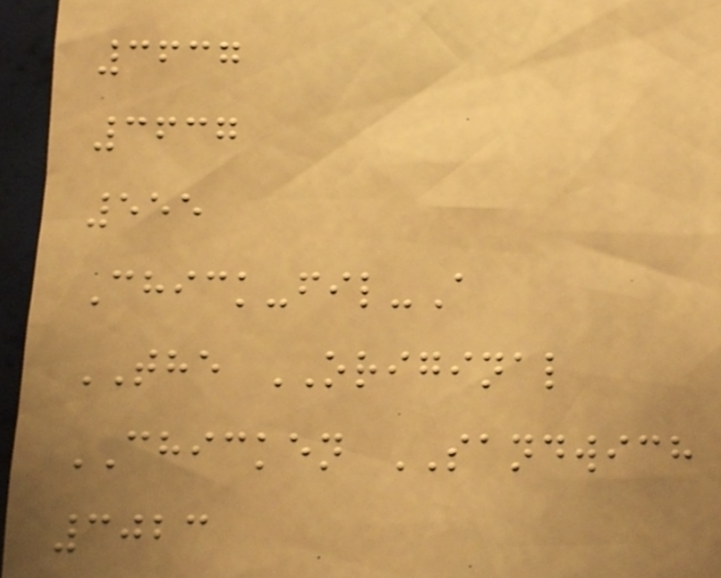3637
3637
555
Chick-fil-A
THE ORIGINAL
CHICKEN SANDWICH
3023
